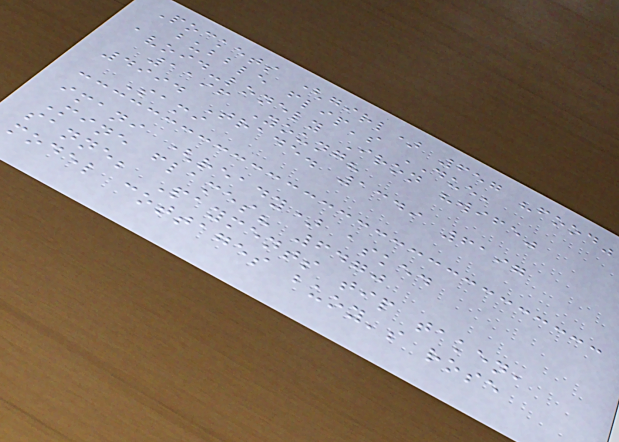Pockets (girl) 657 "food"
bubble flip's DUE,
avoid-lonely Iron "wife"
1196 Young?
4994 Trade. 1349 6197
Sami
imani (ready) asked
Mine flames? 6470
sanne; Payments tip taken,
model cottages buoy's rose
